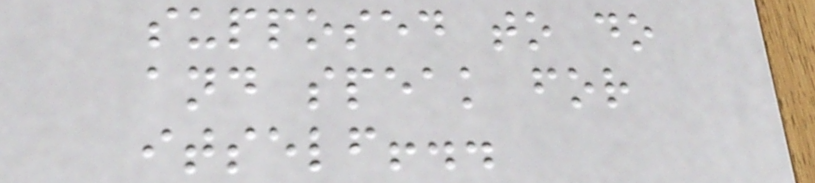supposed to do
and speak for
itself!..
